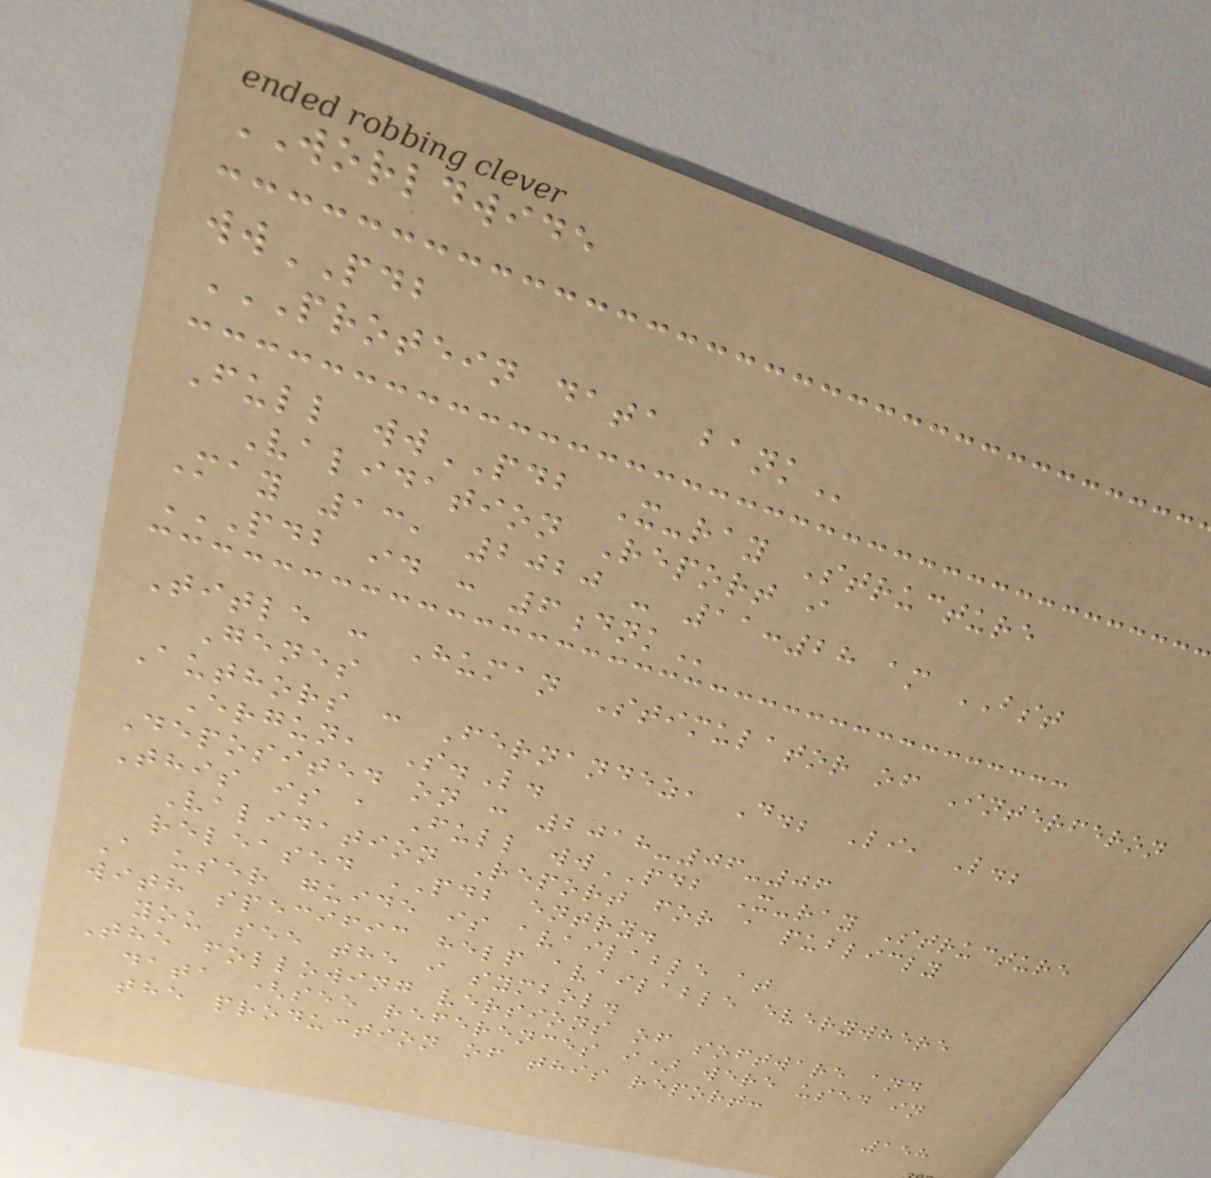WORLDWIDE
wwPDB
PROTEIN DATA BANK
Full wwPDB X-ray Structure
Validation Report i
May 13, 2020 - 11:28 am BST
PDB ID : 6DNK
Title : Human Stimulator of Interferon
Genes
Authors : Fernandez, D.; Li, L.;
Ergun, S.L.
Deposited on : 2018-06-06
This is a Full wwPDB X-ray Structure
Validation Report for a publicly
released PDB entry.
A user guide is available at
with specific help available everywhere
you see the i symbol.
The following versions of software and
data (see references i) were used in
the production of this report:
158
